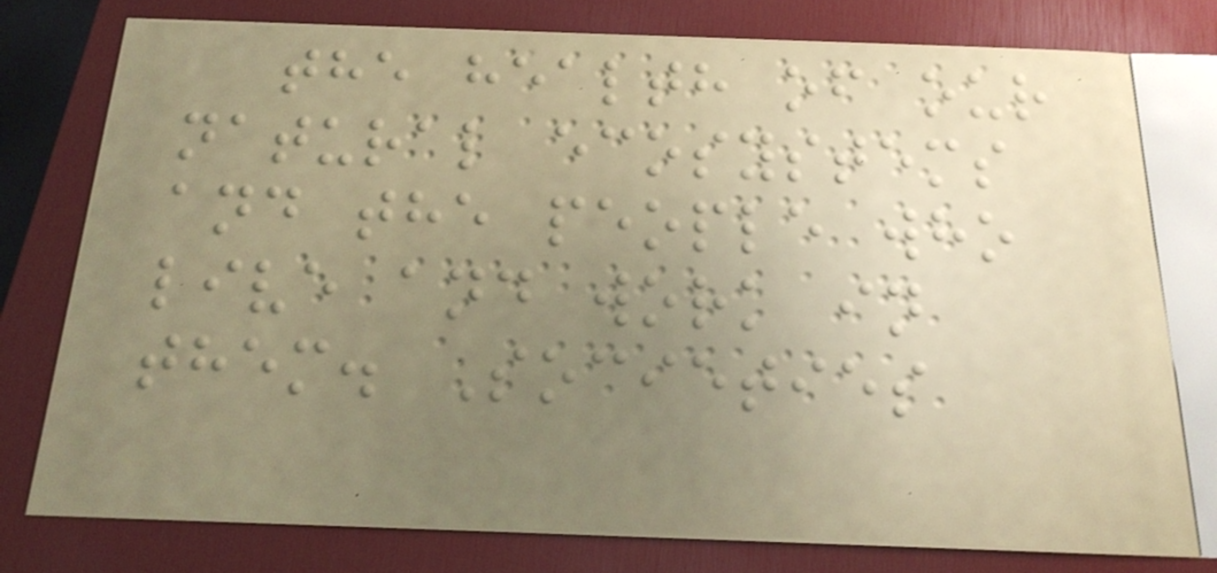the health of our
natural ecosystems
and the people who
live and work in
them. Societies
